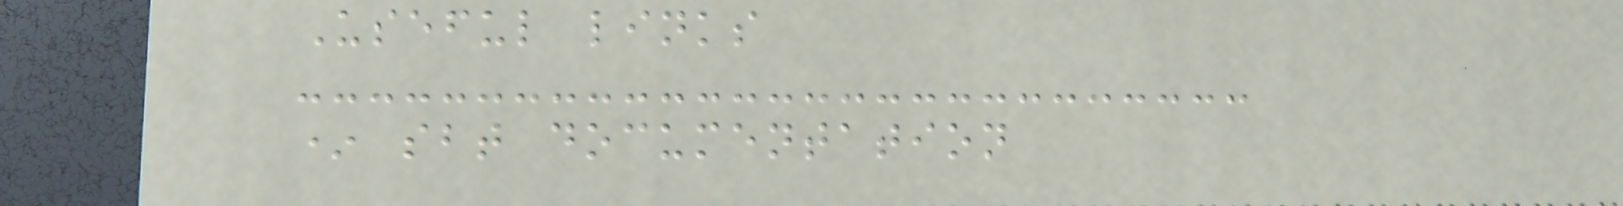Useful links
* sbt documentation
